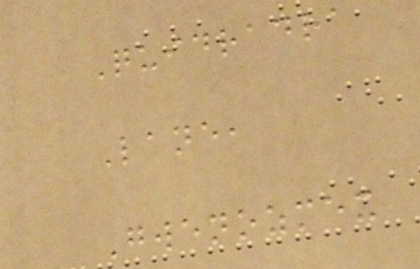Quidradra
Lane,
Gwenozmex
